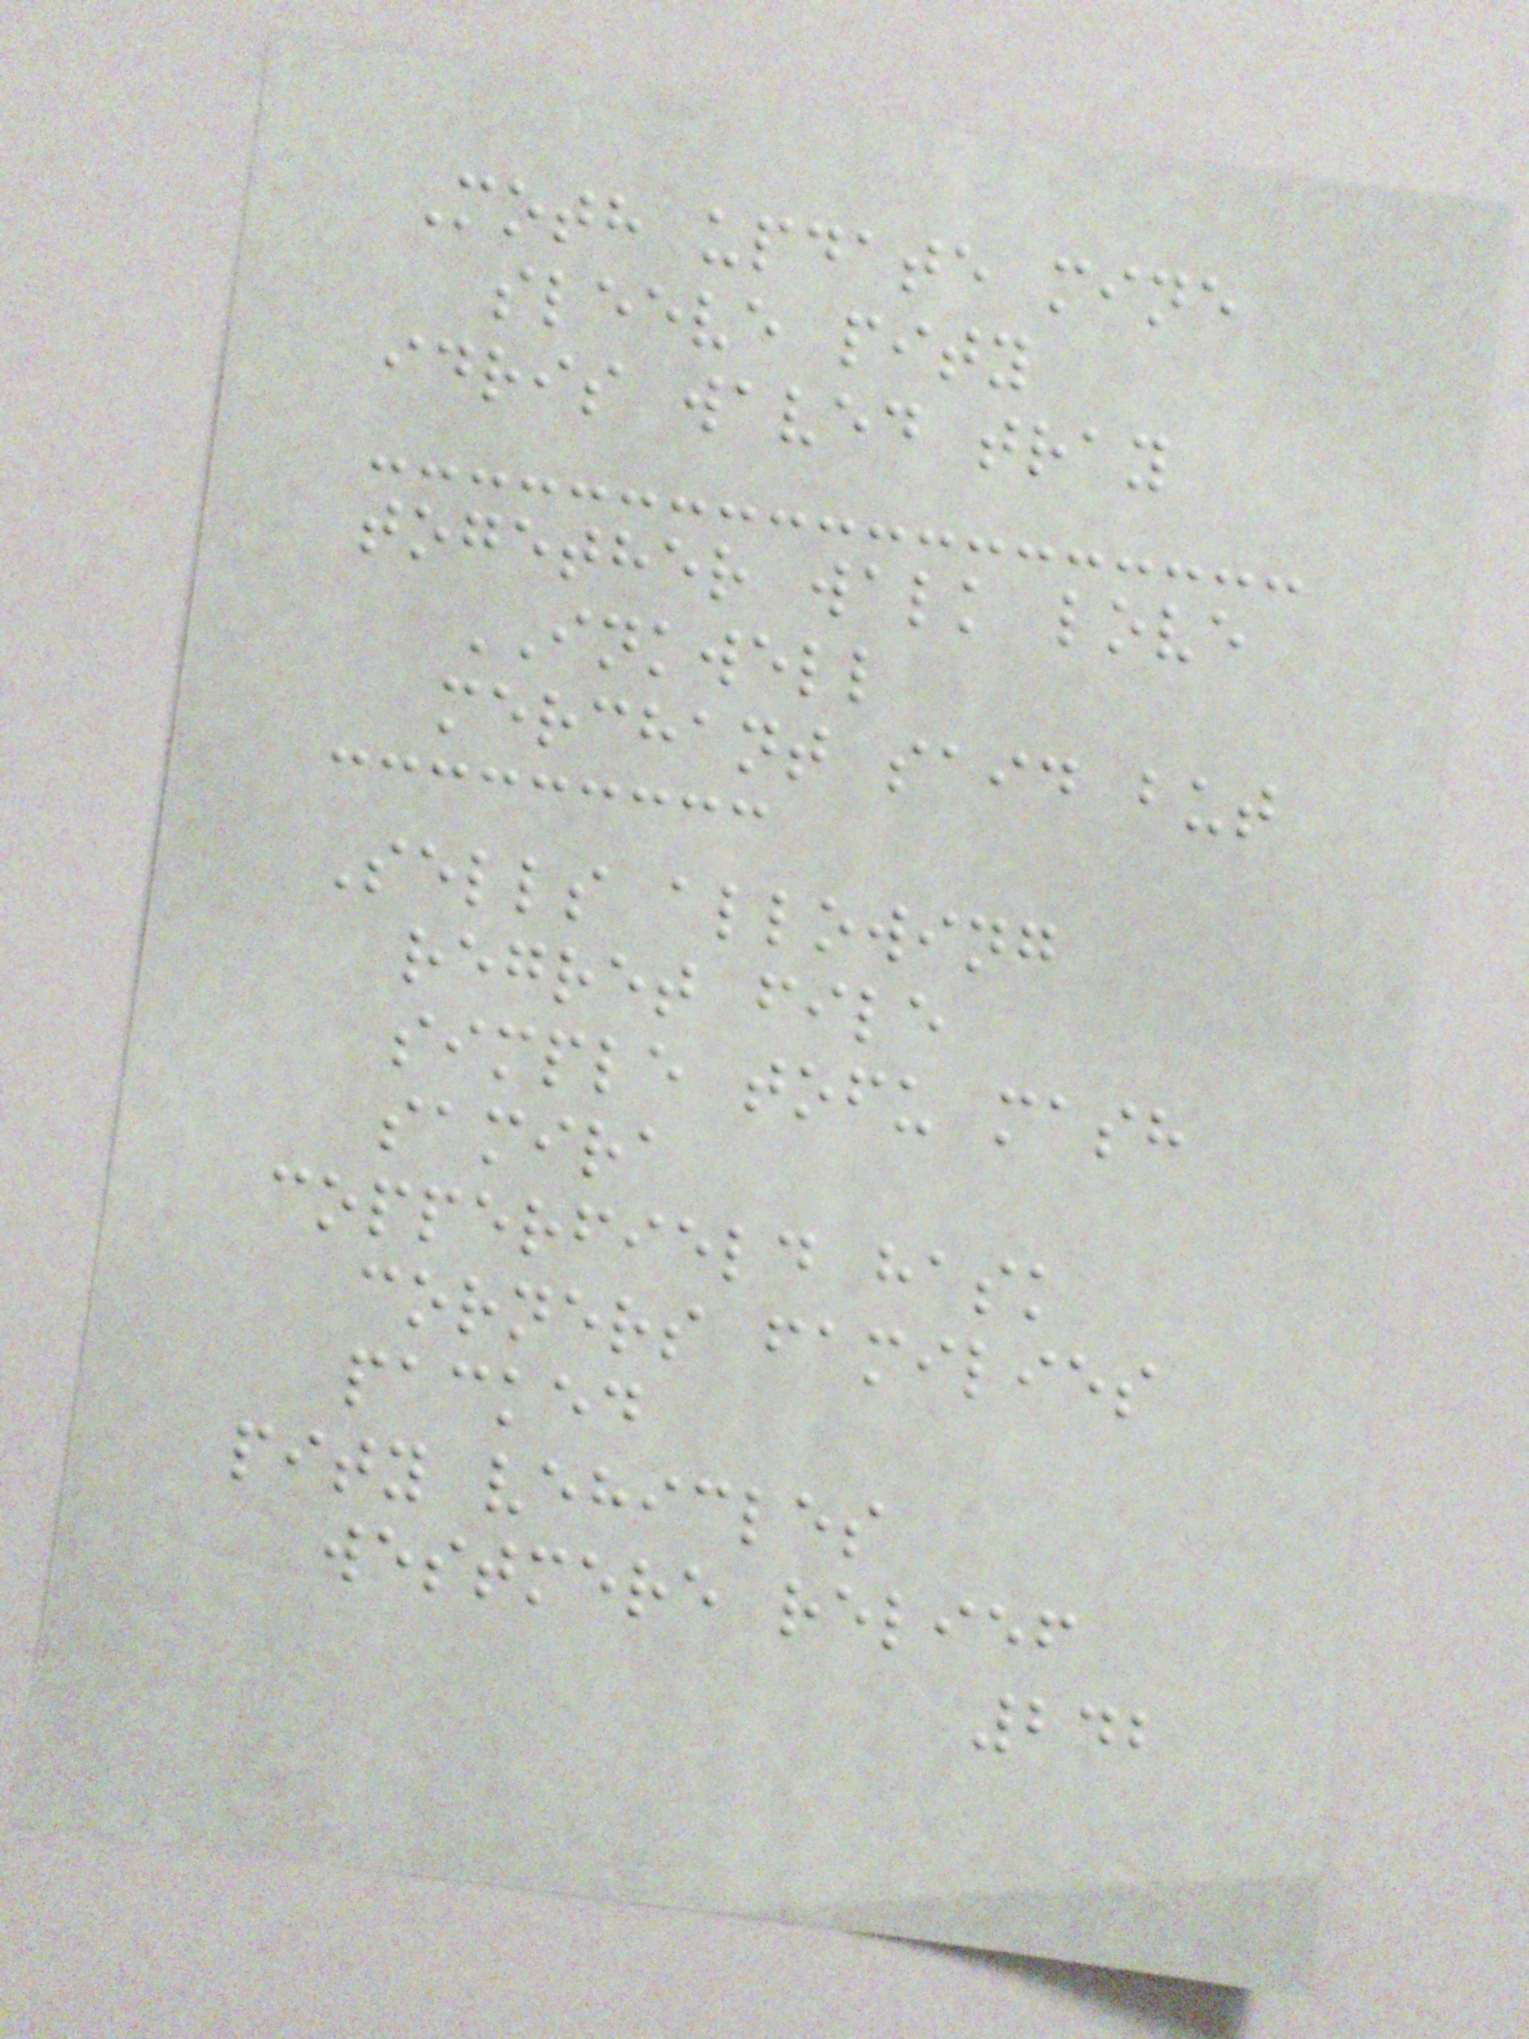Moth update mine
sleeve pity
idris waved tray
together walk love
INKWELL
merchant said but
Sells allowing
regret file
simple tofu mash
samira
copperfield hask
corners families
packed
pity vehicles
westmere relief
242
